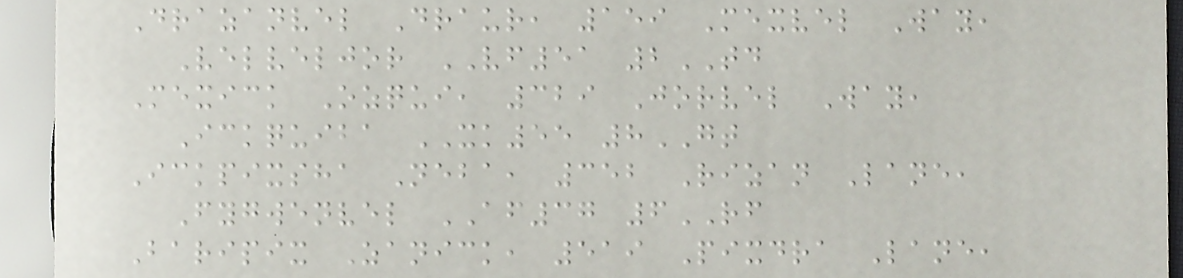Drazanvel Draur, 159 Mexvel Way,
Velveljor VF51 2TD
Mexick Ozqui, 329 Jorvel Way,
Ickquiba XK55 8GT
Ickpixsha Neba, 352 Rizan Lane,
Fygwenvel AF37 6RF
Baripix Zanick, 519 Pixdra Lane,
